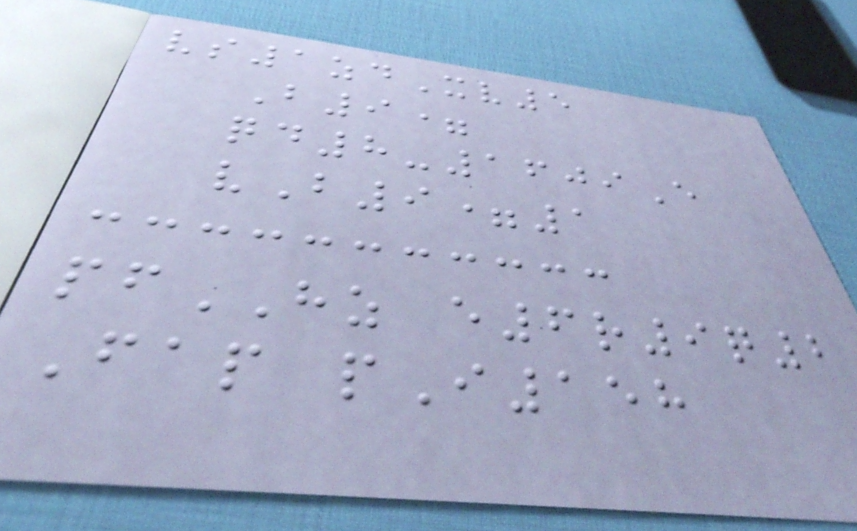vs1zdXv5
B9=
qd8-1609E
vB9=1
pfHZ e6r9q2
Fap pI158
